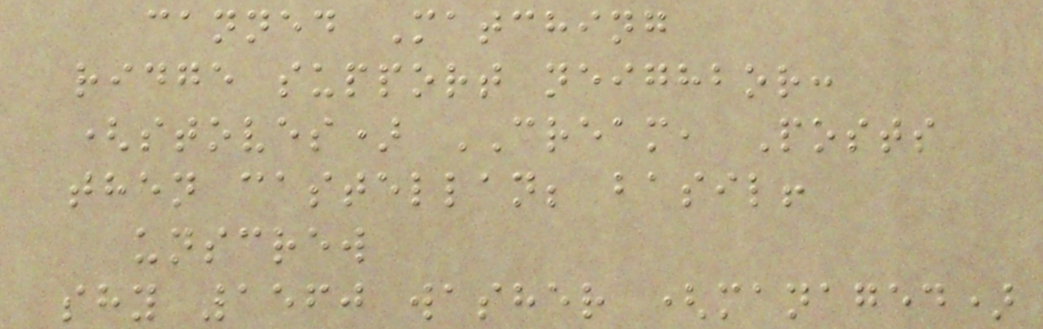canned Matching
ridge support neighbor:
(stoves) CREAM, Posts
then castellan; basil!
unscrew
shy 1560 washer (managed)
